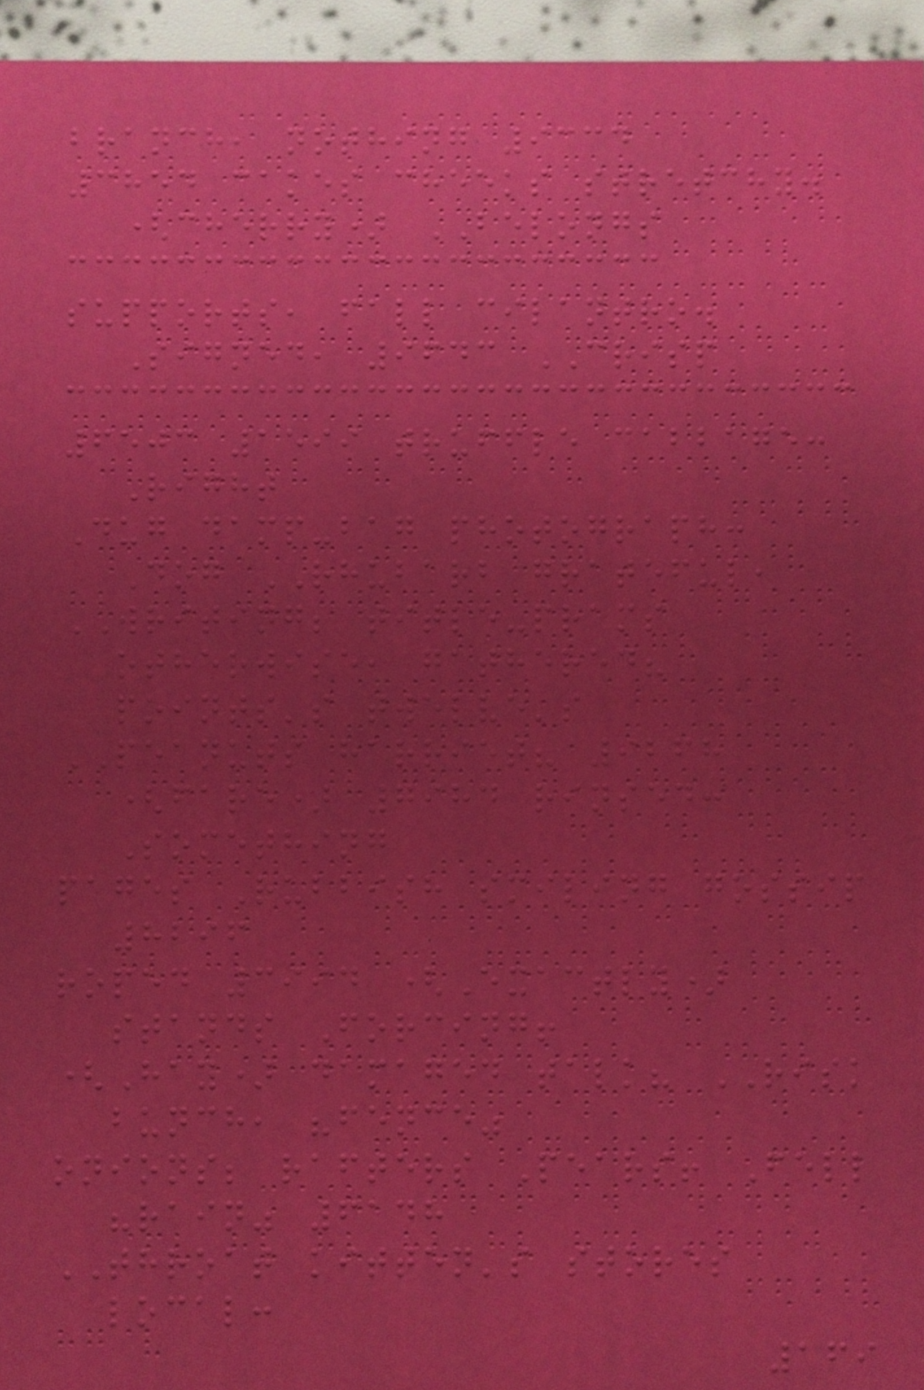branch, nothing 9334
3854 cakes cheeks stretchy.
(cherry) BELONGS
supports, fall cilantro.
Signed, 9643 CRISP
6503 1599 truffle cabbage:
Right
Dug damp-bag photograph:
Dog RHUBARB grateful,
WRITING; title-prams
otherwise, gathered?
points's twelve's
PEANUTS harriet? 9268
(fare) 7984 rinsed:
Something
pages Rubbish smiling gossip
8296
roped 3994 (Exactly)
stands Forcing!
(Hay) damaged talk? RISK
bunch, "fence"
onions; rafters Pears! Fell
"rain" 6148
THROAT kitten's stores
local:
169
